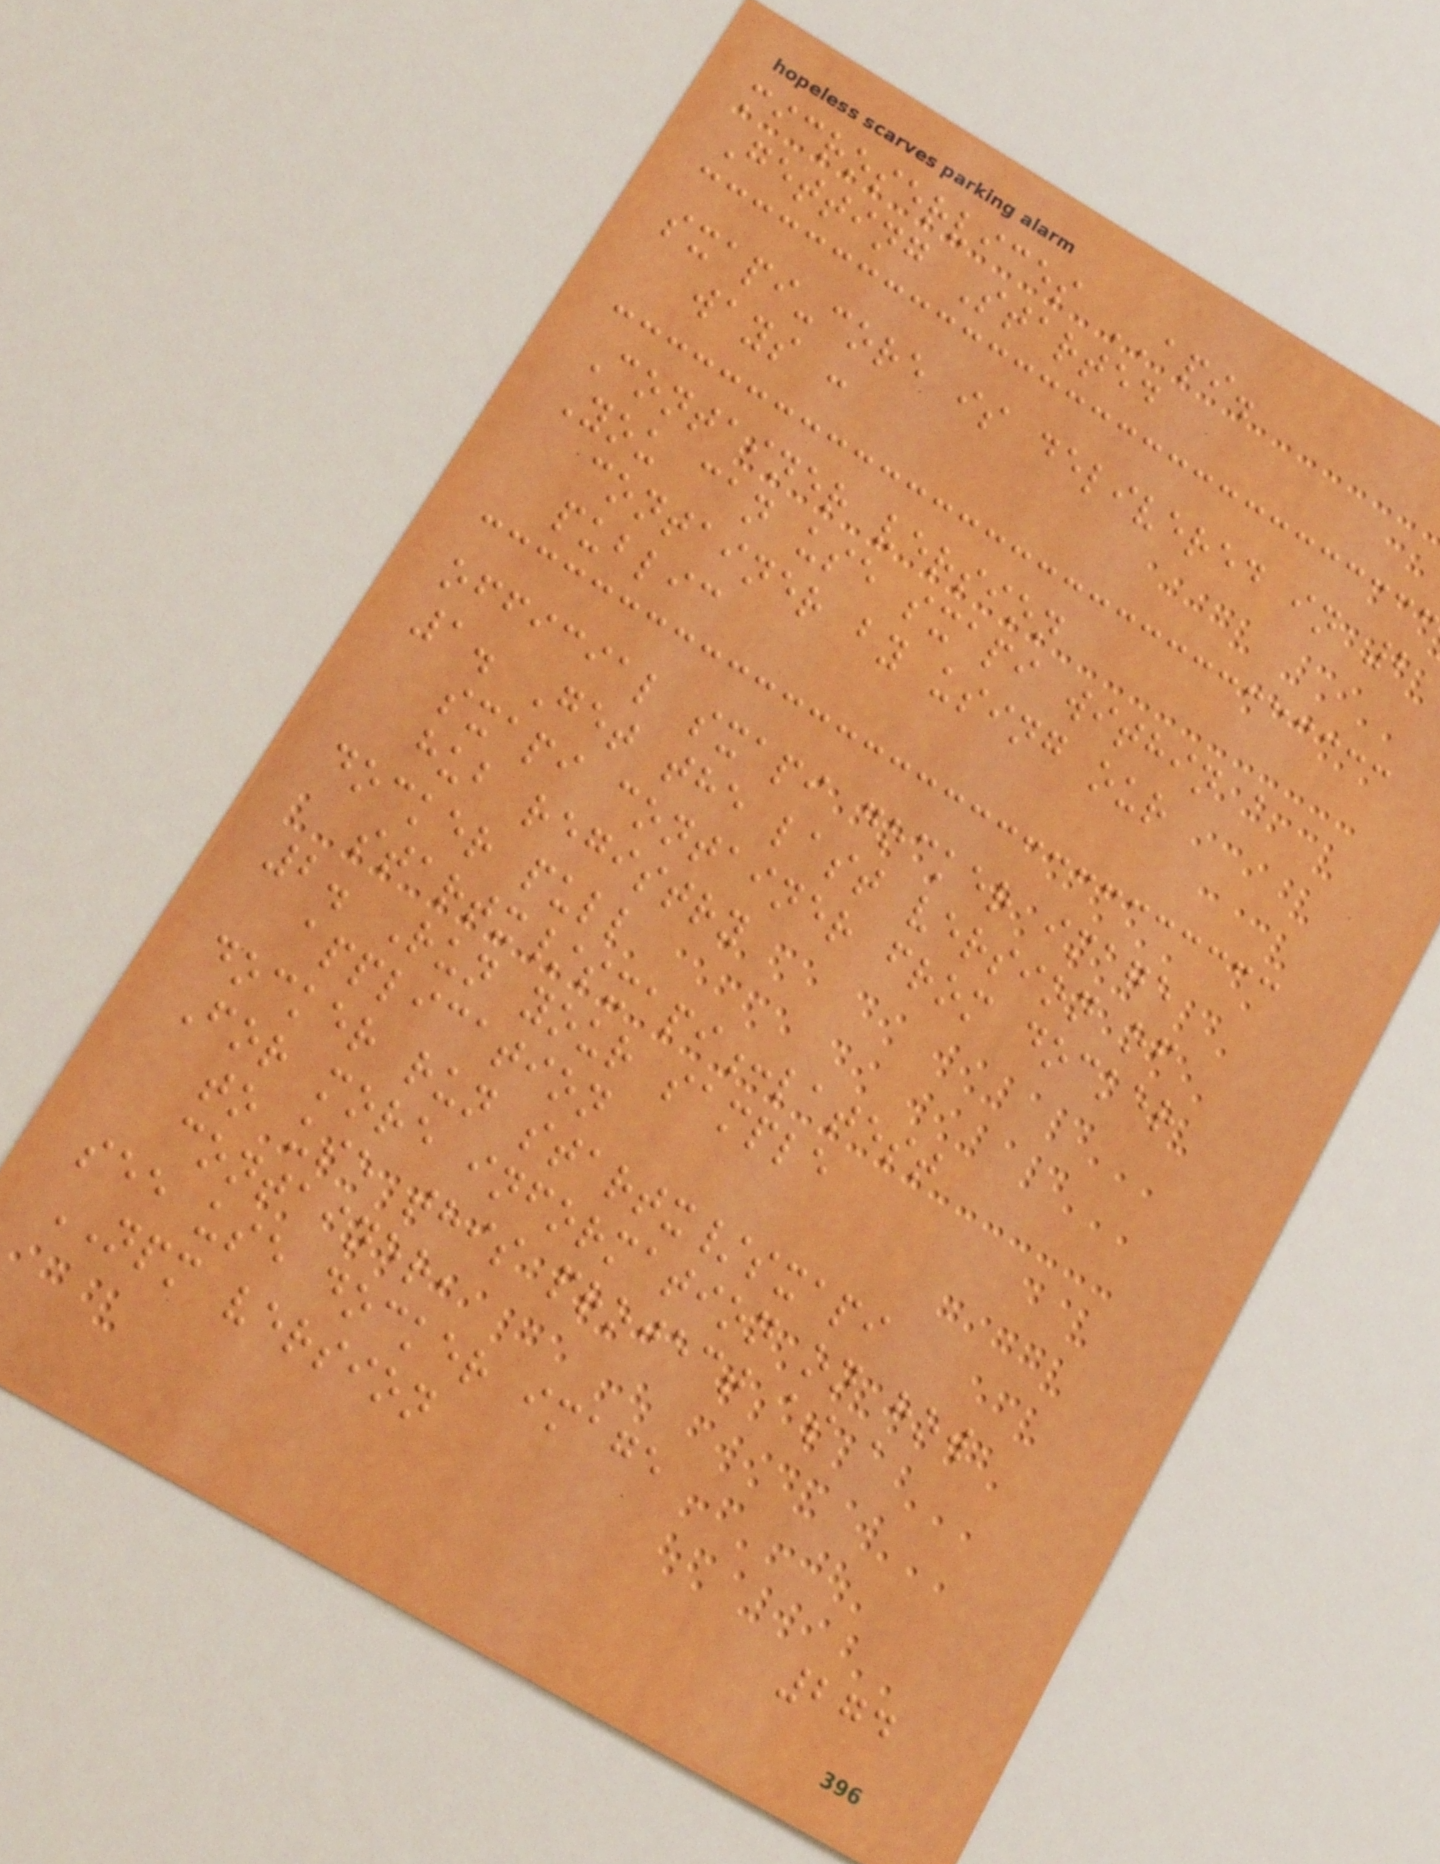microservices API.
Getting Started
sxapi-core is delivered in 2
ways :
Container version
You can use sxapi within a
container by using our
public
official sxapi docker image
1. Get the last version of
sxapi container from docker
hub registry
docker pull
startx/sxapi:latest
2. Run your sample
application
docker run startx/sxapi
For more information on how
to use this project as a
container,
see use docker image
NPM version
274
